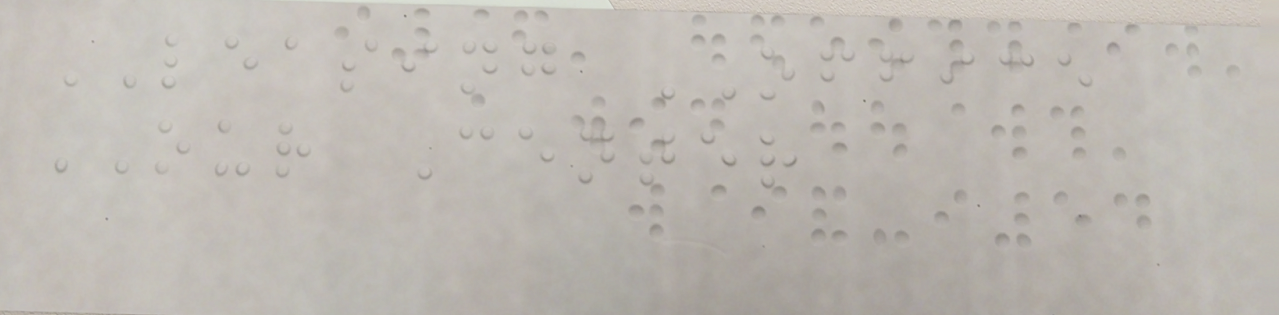LEASING OFFICE
OUR Center
